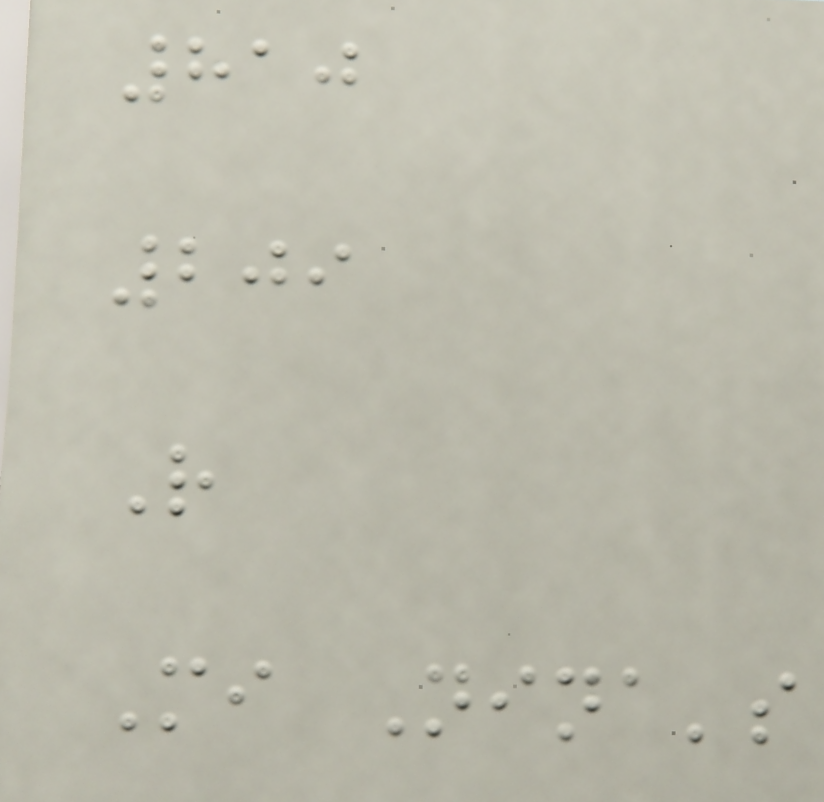810
209
R
Mi Nina's
